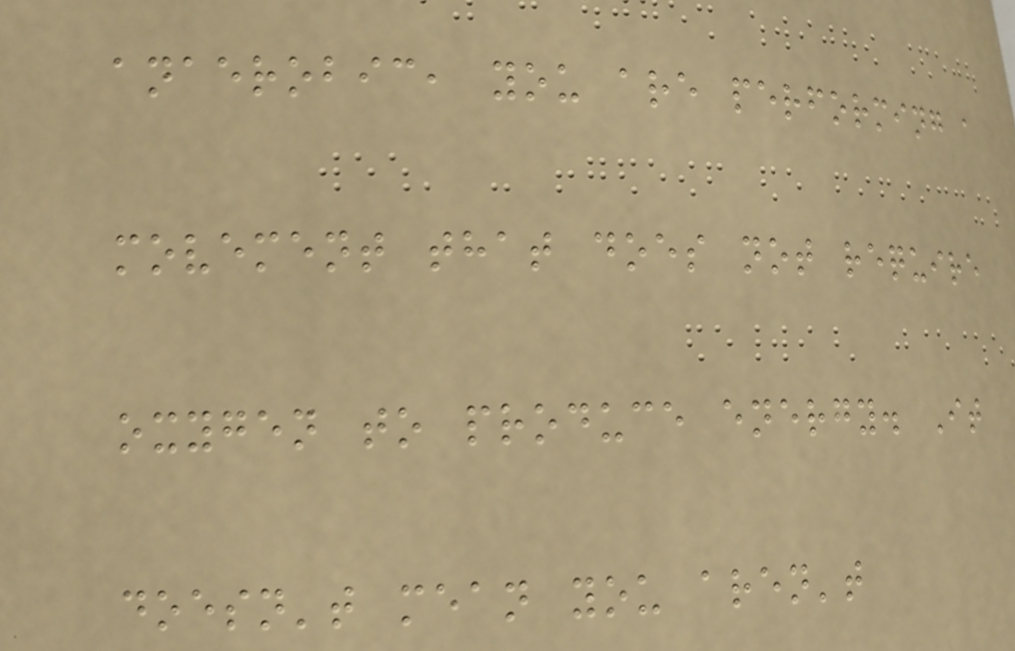anaerobic, you are performing a
movement that does not require
oxygen to produce energy. It
doesn't mean you aren't
